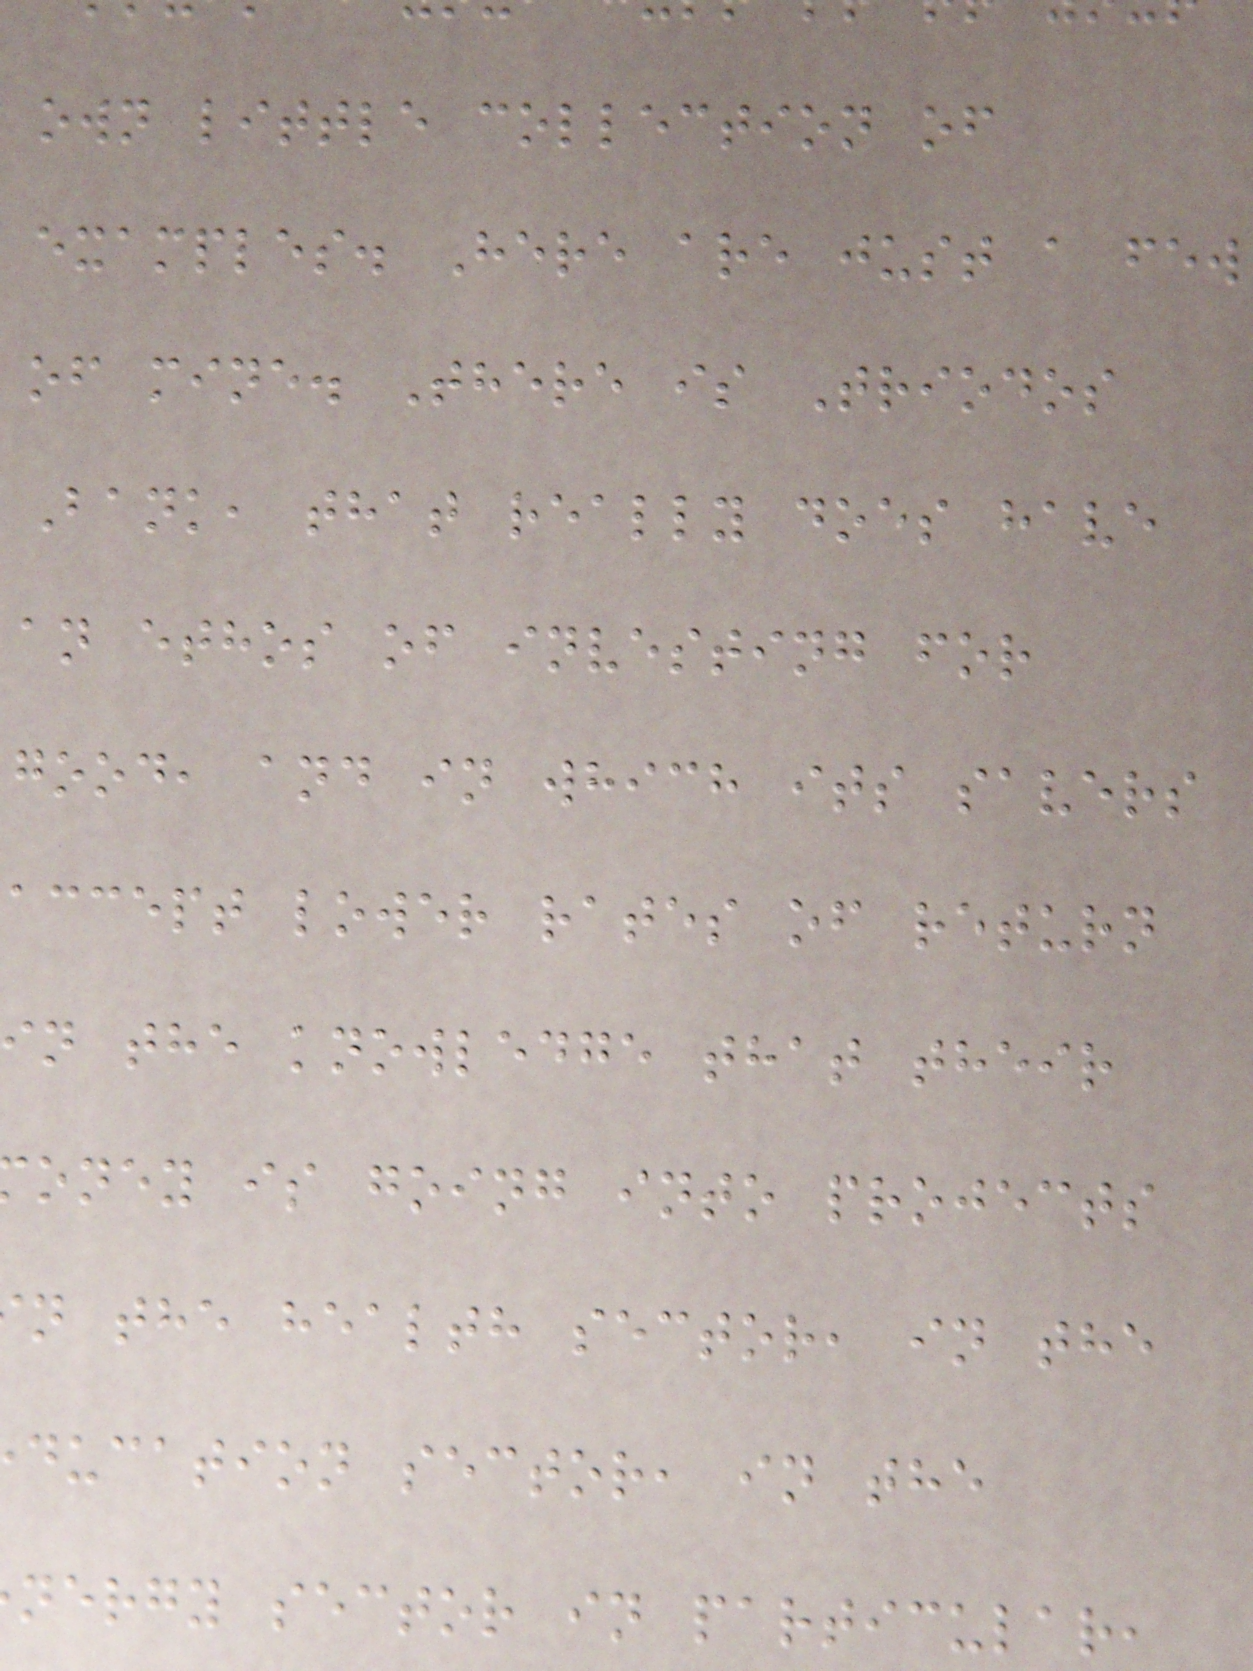own little collection of
examples. Here are just a few
of mine. There is Triodos
Bank, that really does have
an ethos of investing for
good, and in which its savers
accept lower rates of return
in the knowledge that their
oney is going into projects
n the health sector, in the
ducation sector, in the
nergy sector in particular,
